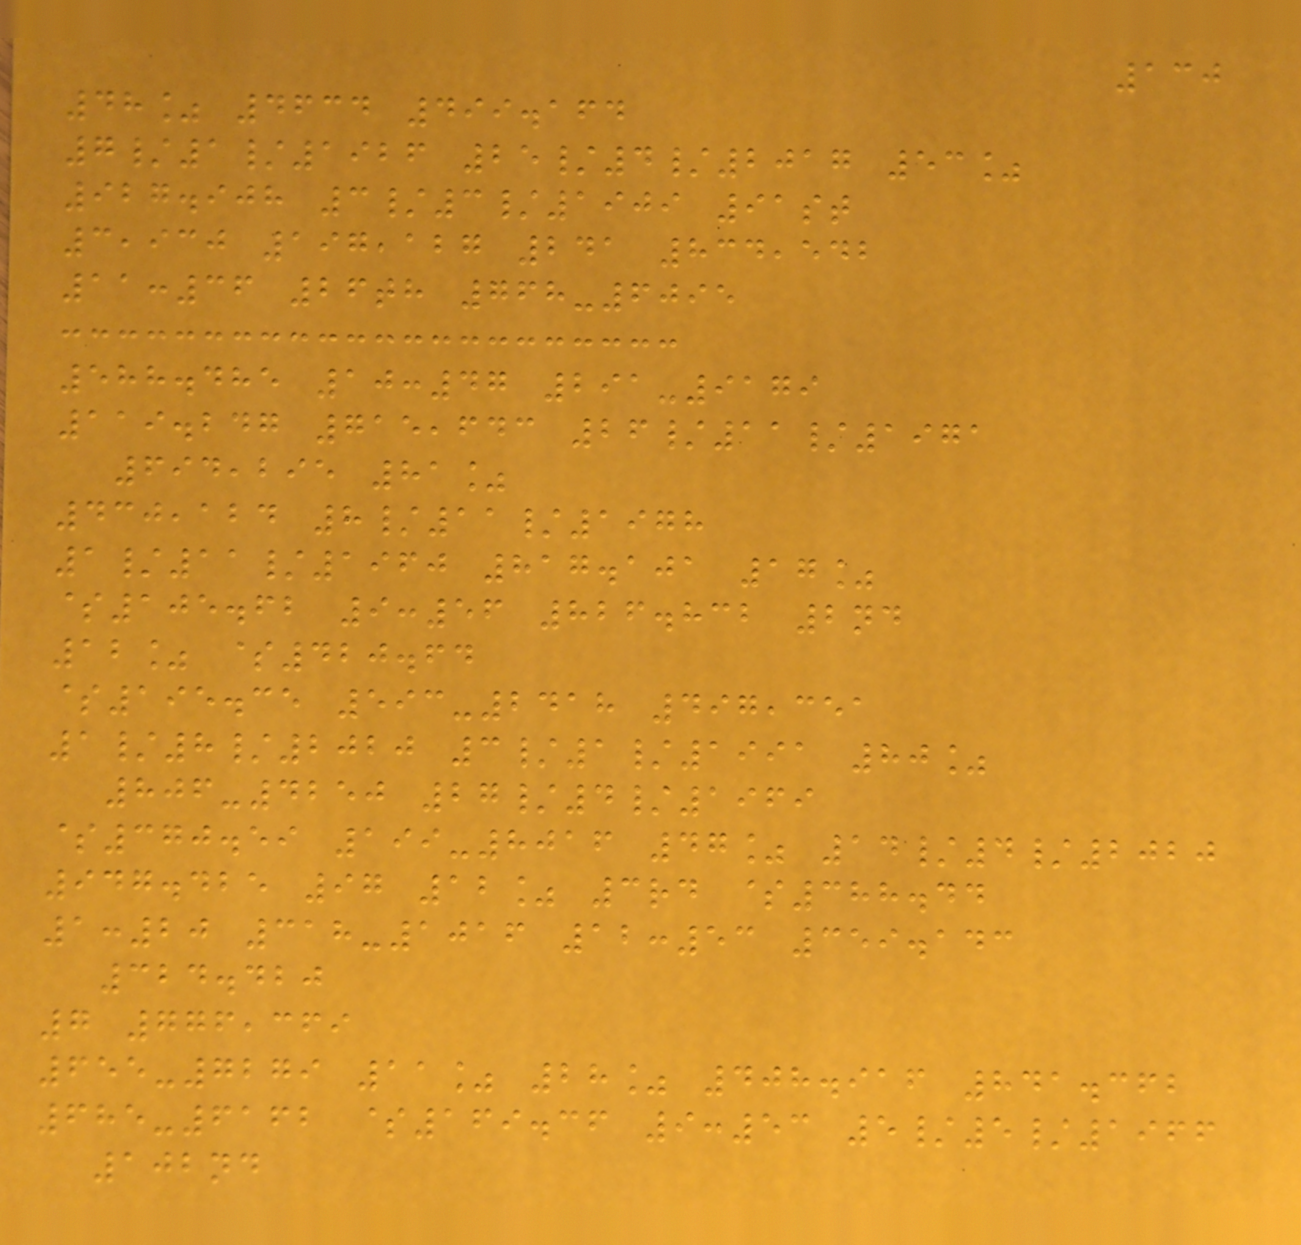130
48% 4634 499.164
7/1/1926 25/4/2017 53%
927.908 3/3/1909 91st
3,930 197,127 241 834,542
11:36 26th 768-6095
588.485 10:47 291-9179
119.247 715,643 26/11/1971
694,295 81%
430,124 8/11/1978
1/11/1960 817.101 17%
$105.62 9:56 826.832 2nd
12% $420.64
$195.35 593-2418 497,351
1/8/2020 3/1/1991 80%
806-4250 27/4/1969
$370.59 199-8016 47% 14/4/2020
947.425 97 12% 3rd $388.44
1:20 318-1016 12:53 359.143
324.420
7 776,369
655-7279 11% 28% 408.916 841.362
685-6162 $169.36 9:53 5/5/1966
102nd
